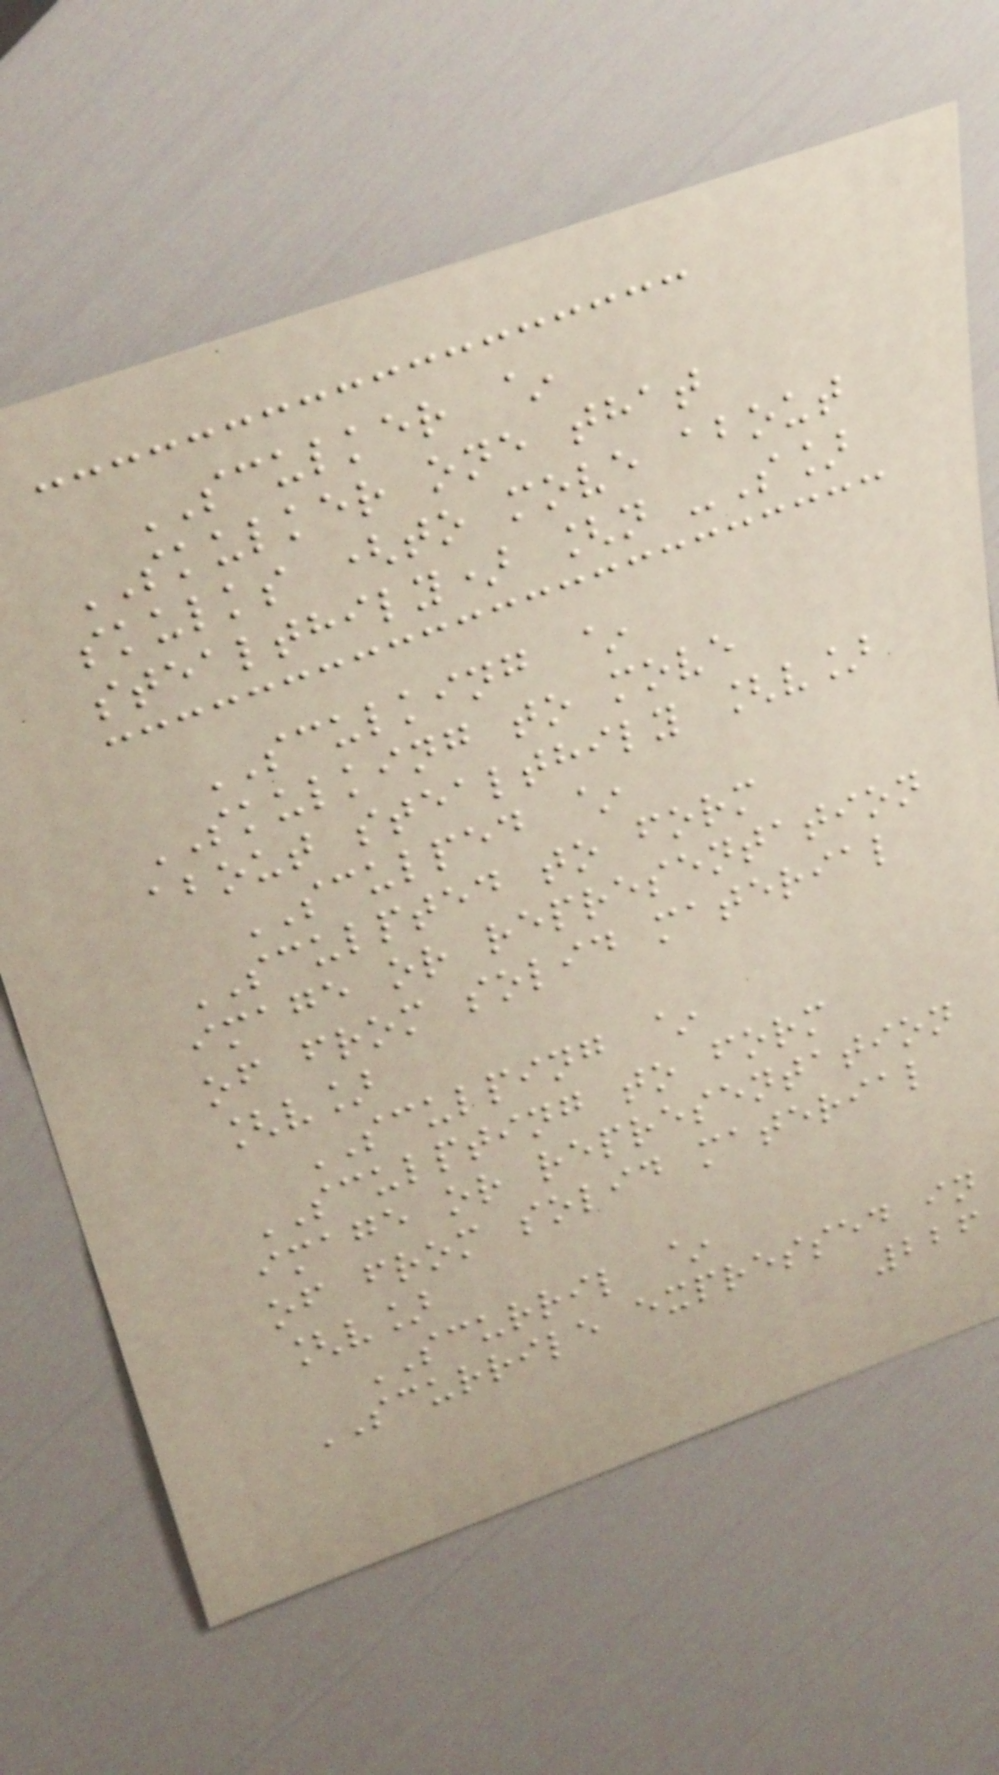SCULKER ~
SKULKER one that
skulks (to move about
stealthily) [n -S]
SCULKING ~
SKULKING to move
about stealthily [v]
SCULPED ~
SCULPTED to form
image or representation
of from solid material
[v]
SCULPING ~
SCULPTING to form
image or representation
of from solid material
[v]
SCURRIL ~
SCURRILE expressed in
226
